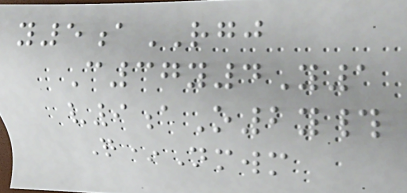y5aRGJ
C37y4Y1
v9aO2y#
Q*Nmwm
